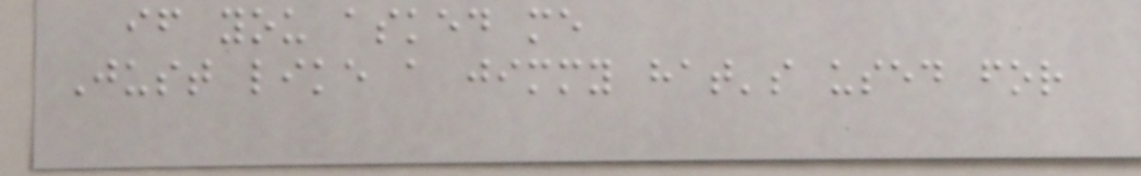if you asked me
Just like a jimmy hat's used for
